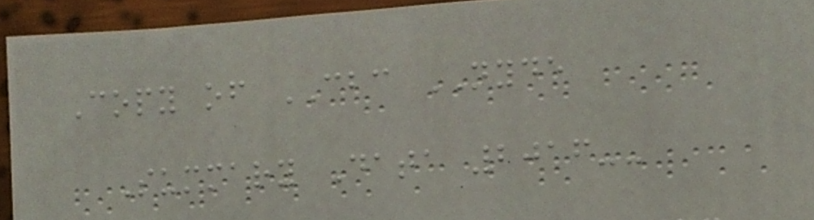Copy of CBC NYDE
Summary Data 2016--
